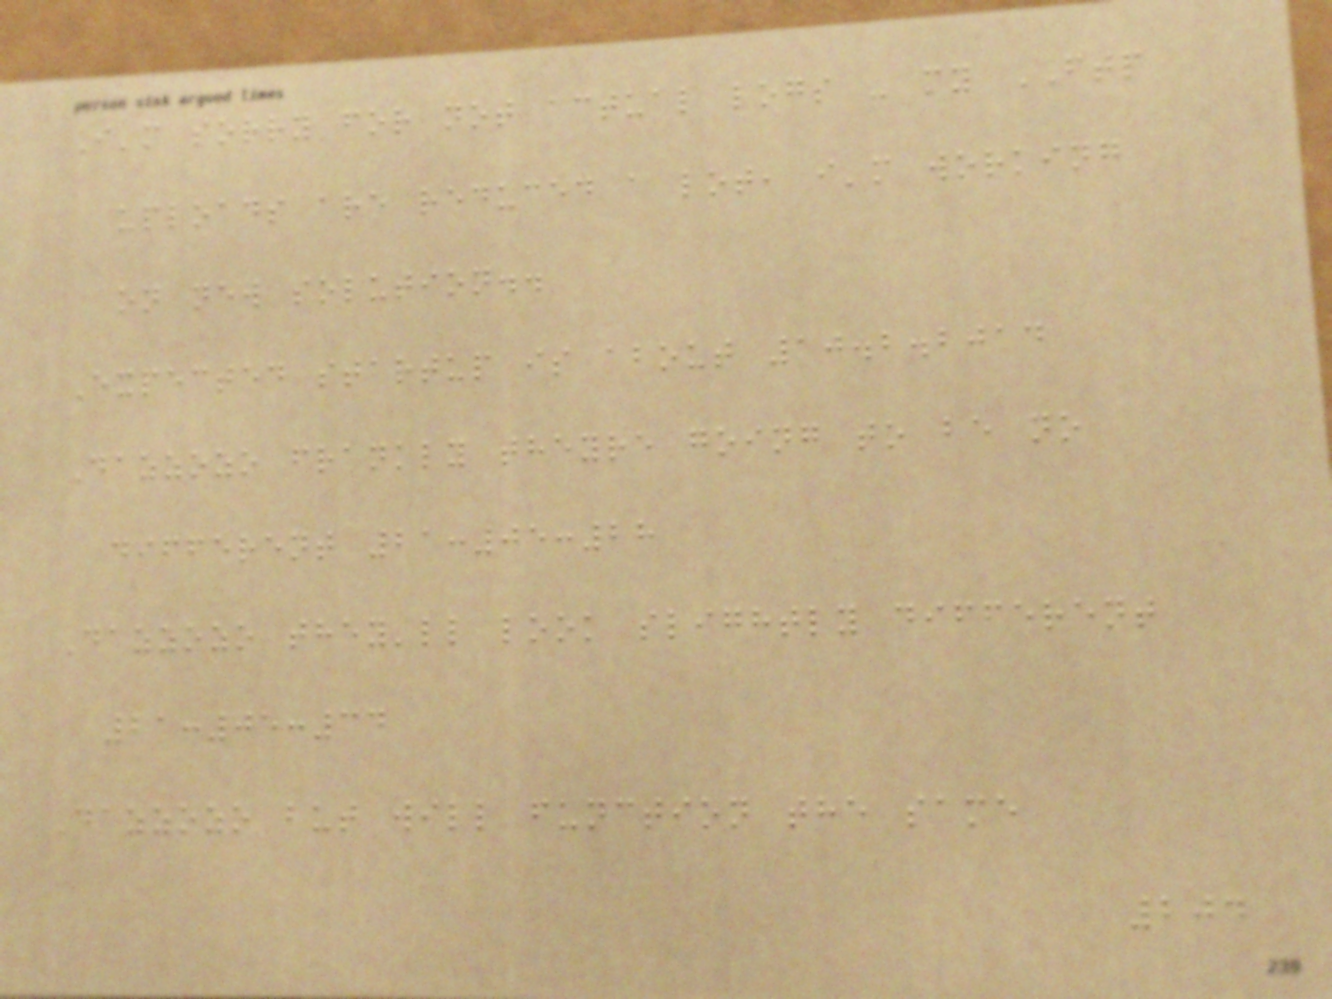I'm sorry for not actual logs - my FTP
uploads are reduced a lot, i'm working
on new solution..
Expected startup is about 10.2.2014
Dazzozo frankly theyre going to be no
different 21:05:28
Dazzozo they'll look slightly different
21:05:34
Dazzozo but will function the same
204
